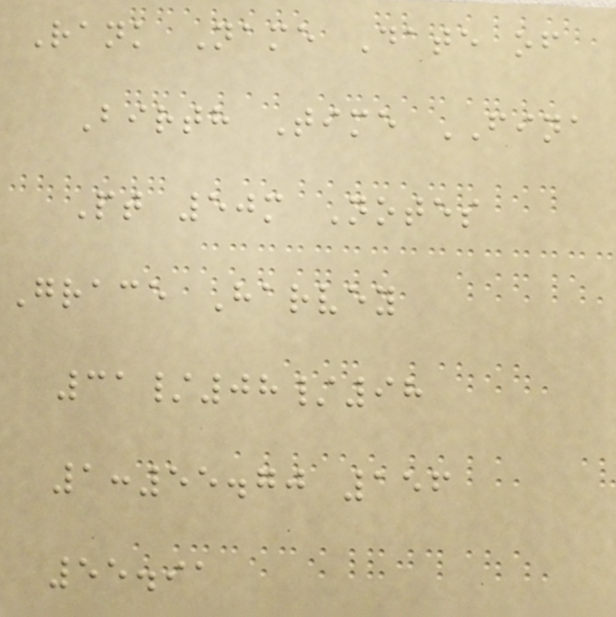Rank Name Date of
Birth Time FINA
Pt 50m Notes
Grace Harvey
31/08/98
1:55.70 156
55.91
